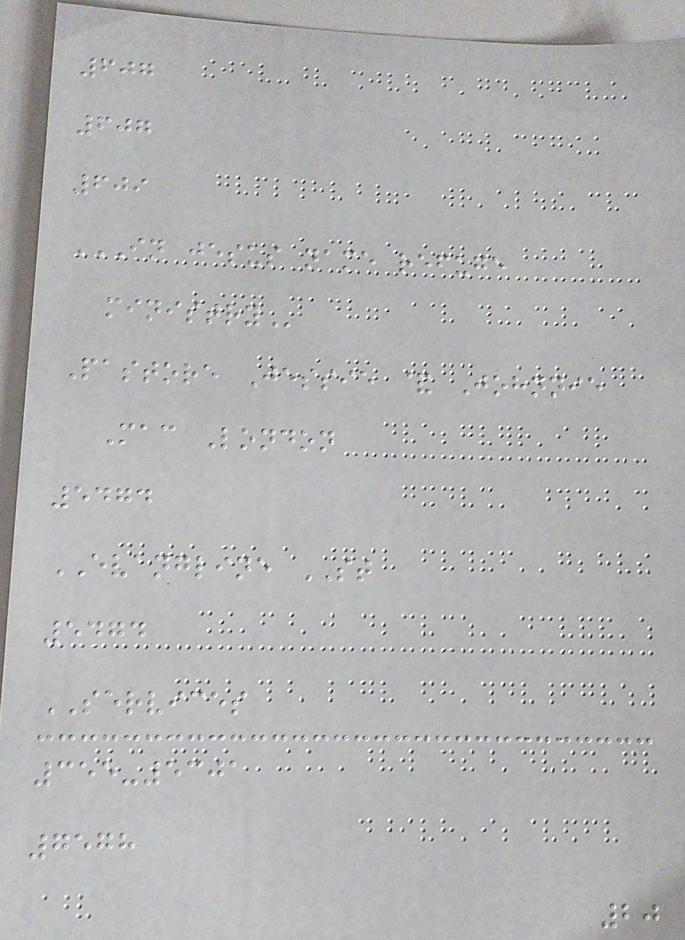607
607
609
IN JESUS NAME REFUGE
MINISTRY
Pastore Jessie & Johnnie
Mac London
5474
EVANGLINE ST
5474
SERVICES
355-5301
7578
20
